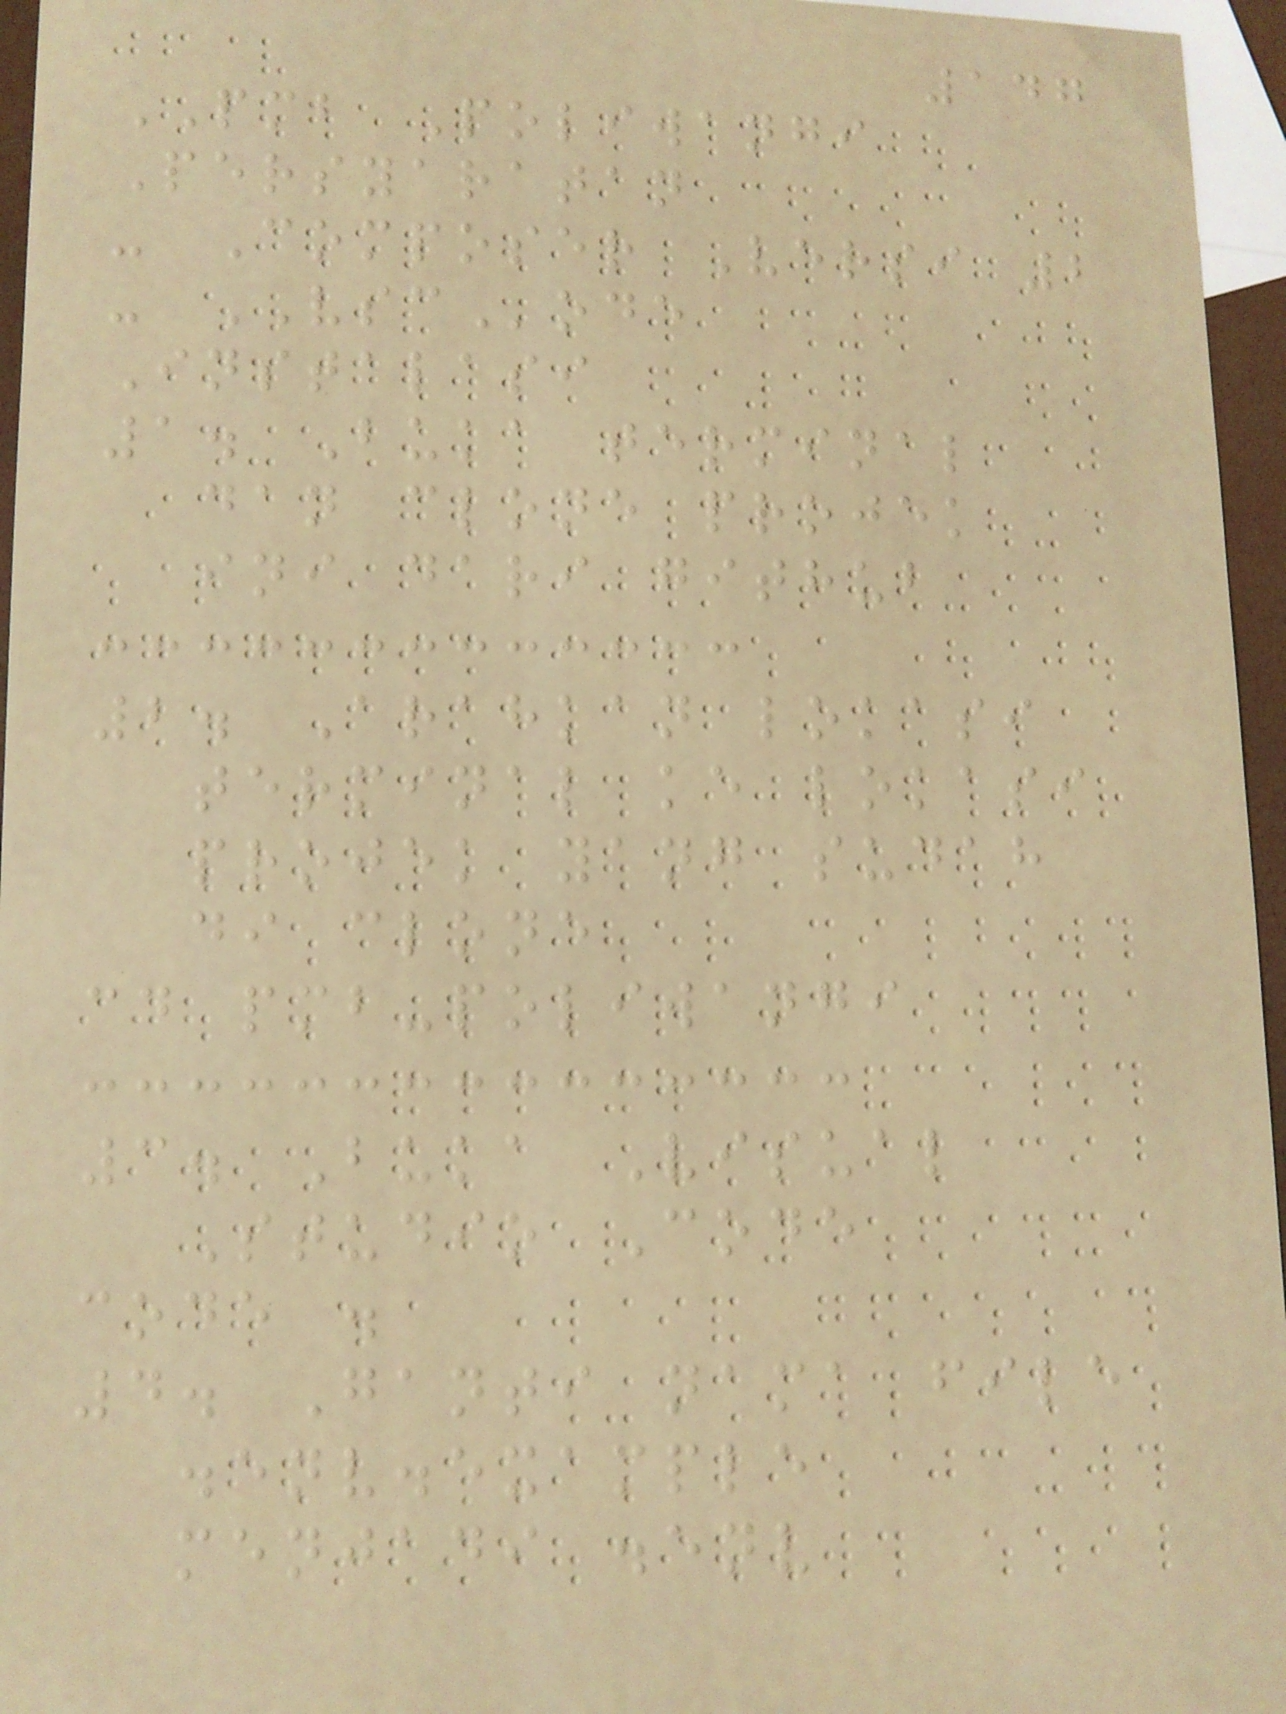147
PMB Poliwangi
Persyaratan
- Composer Versi 2
- VSCode
Instalasi
1. Buka terminal
dan clone projek
ini dari github
2. Arahkan lokasi
terminal ke lokasi
projek yang sudah
di clone
cd pmb-poliwangi
3. Buka Visual
Studio Code
code .
4. Ganti nama file
.env.example
menjadi .env
